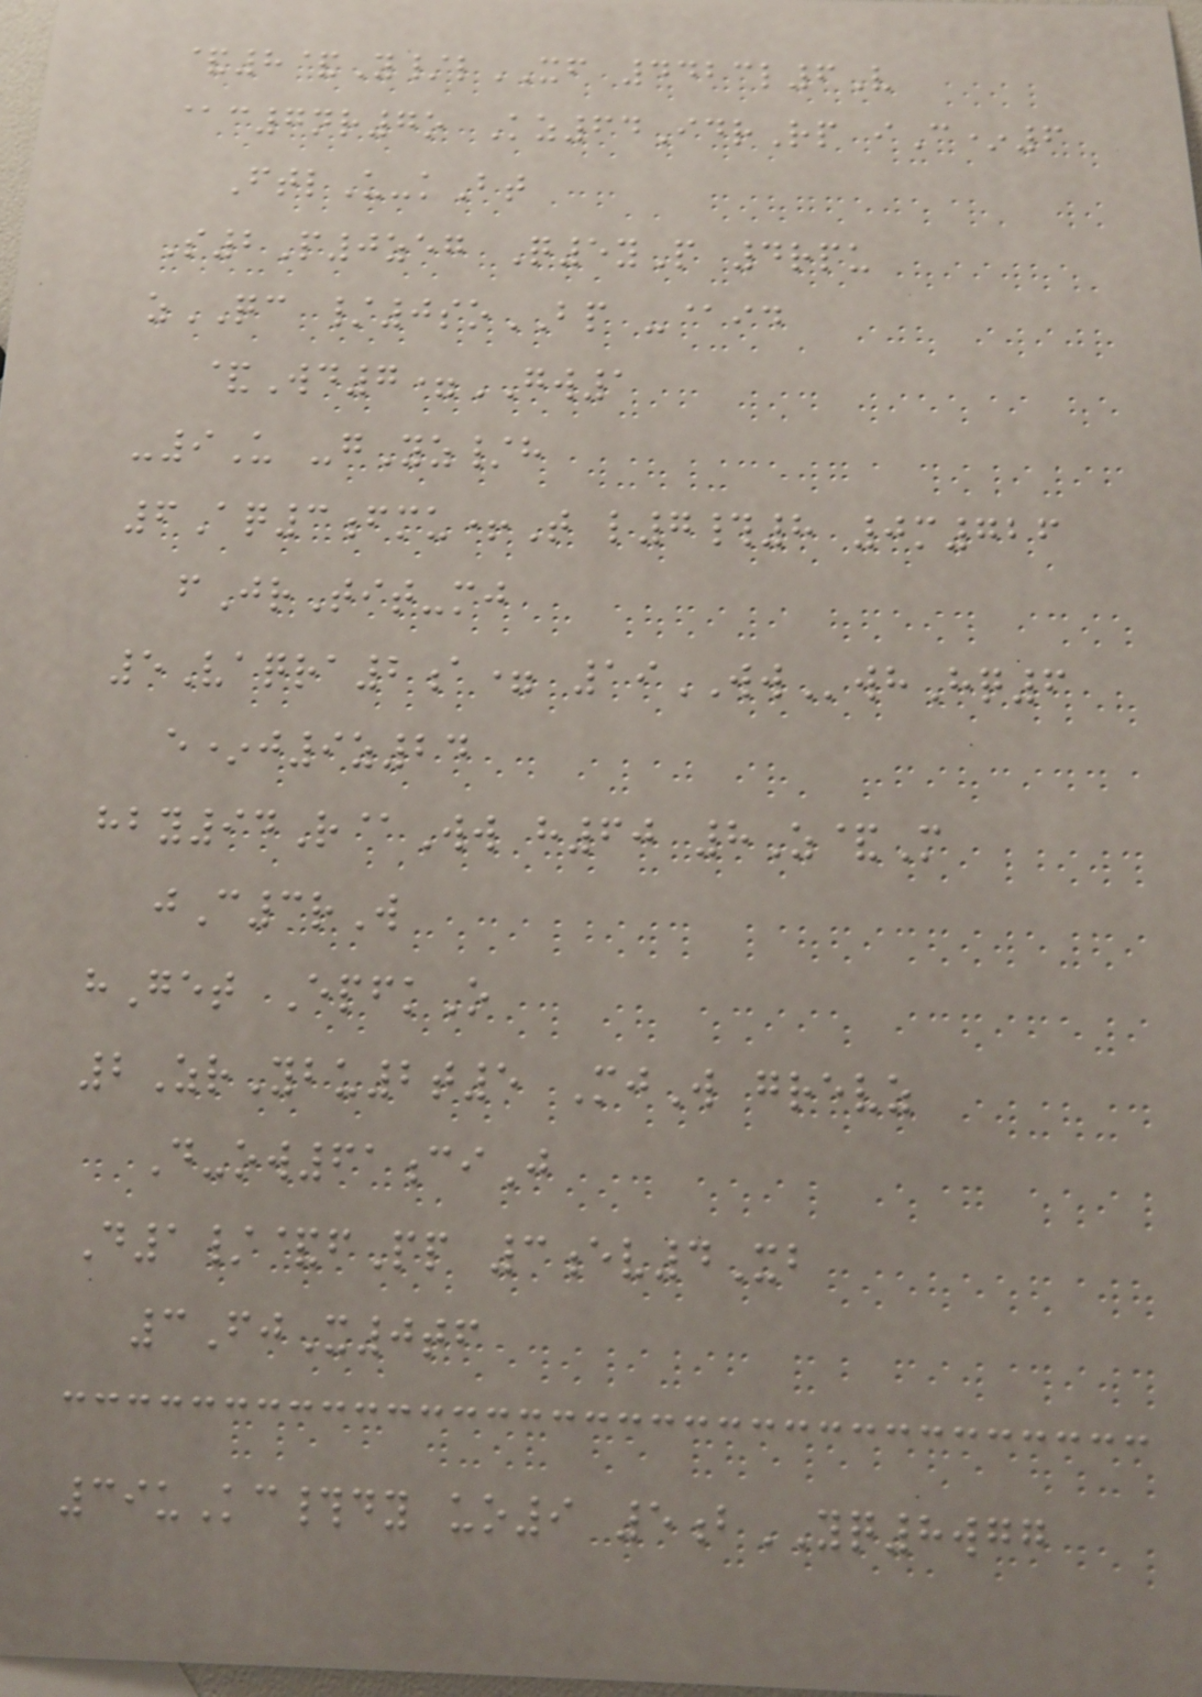&8&Y/lXF 4423l6V
@c7nr7o Kz64IdrRp iC*6
FtlU-kBt
S2P0zeg Q5yP 4rpu
zQC /0soBP -@id
&Wd7=GW1
-9U -gYz/h
6Aq3fmu+T l7#8 0m726
fJrTit-mj
5Vaqra2a= 19WWwhHq6
e*j9z24
hby94R@Ww h60 8Z&M
jC3rW
hGet EpfkO
2ZrYbu2t5 MjW grevz
D-ow61ciJ
D1/&fPp 3ev4Xb
3FjX0tf
39uKc#dy uo9 5bYQ8wgg
